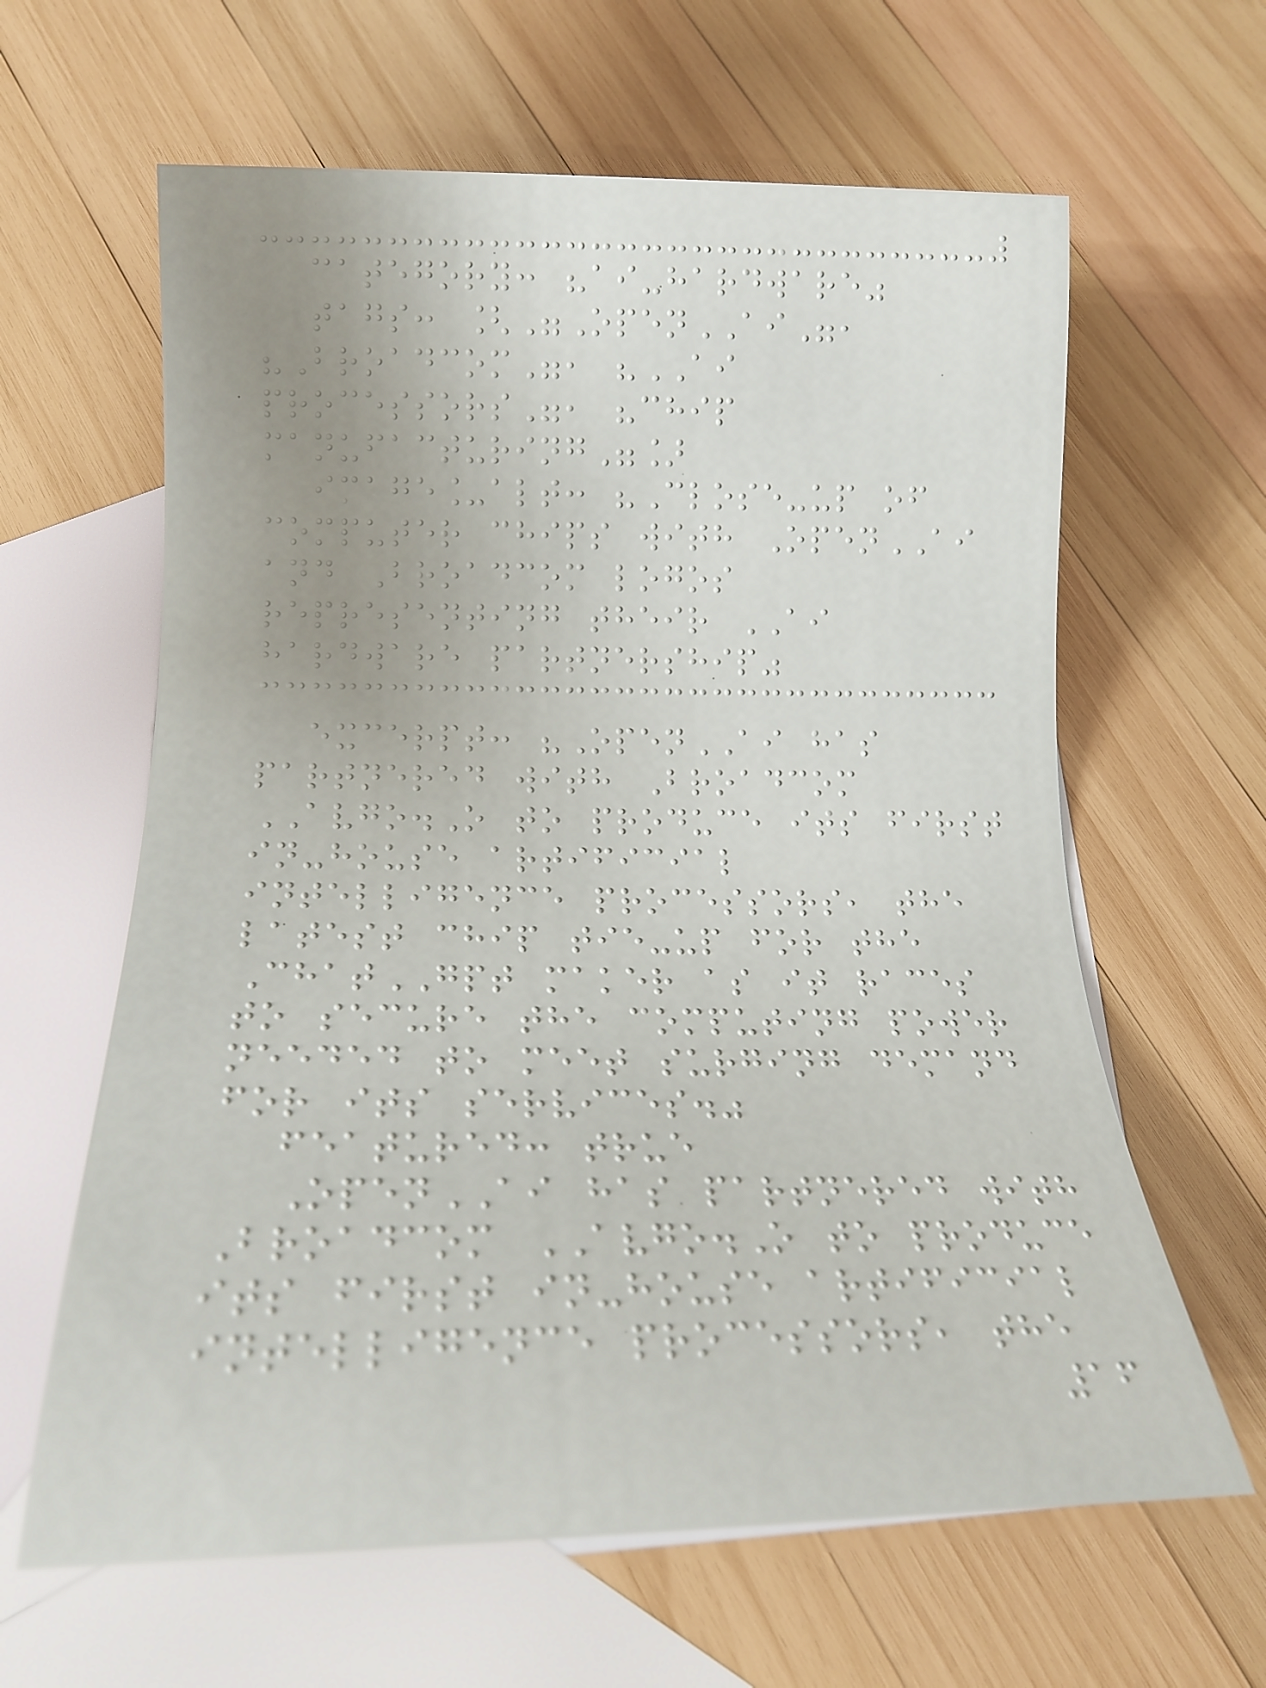category: "ai-hardware"
tags: ["OpenAI",
"Broadcom", "AI
processors", "chip
manufacturing"]
image_alt: "Close-up of
computer chips with OpenAI
and Broadcom logos
representing their AI
hardware partnership"
excerpt: "OpenAI has
partnered with Broadcom
AVGO.O to produce its first
in-house artificial
intelligence processors, the
latest chip tie-up for the
ChatGPT maker as it races
to secure the computing power
needed to meet surging demand
for its services."
featured: true
OpenAI has partnered with
Broadcom AVGO.O to produce
its first in-house artificial
intelligence processors, the
16
